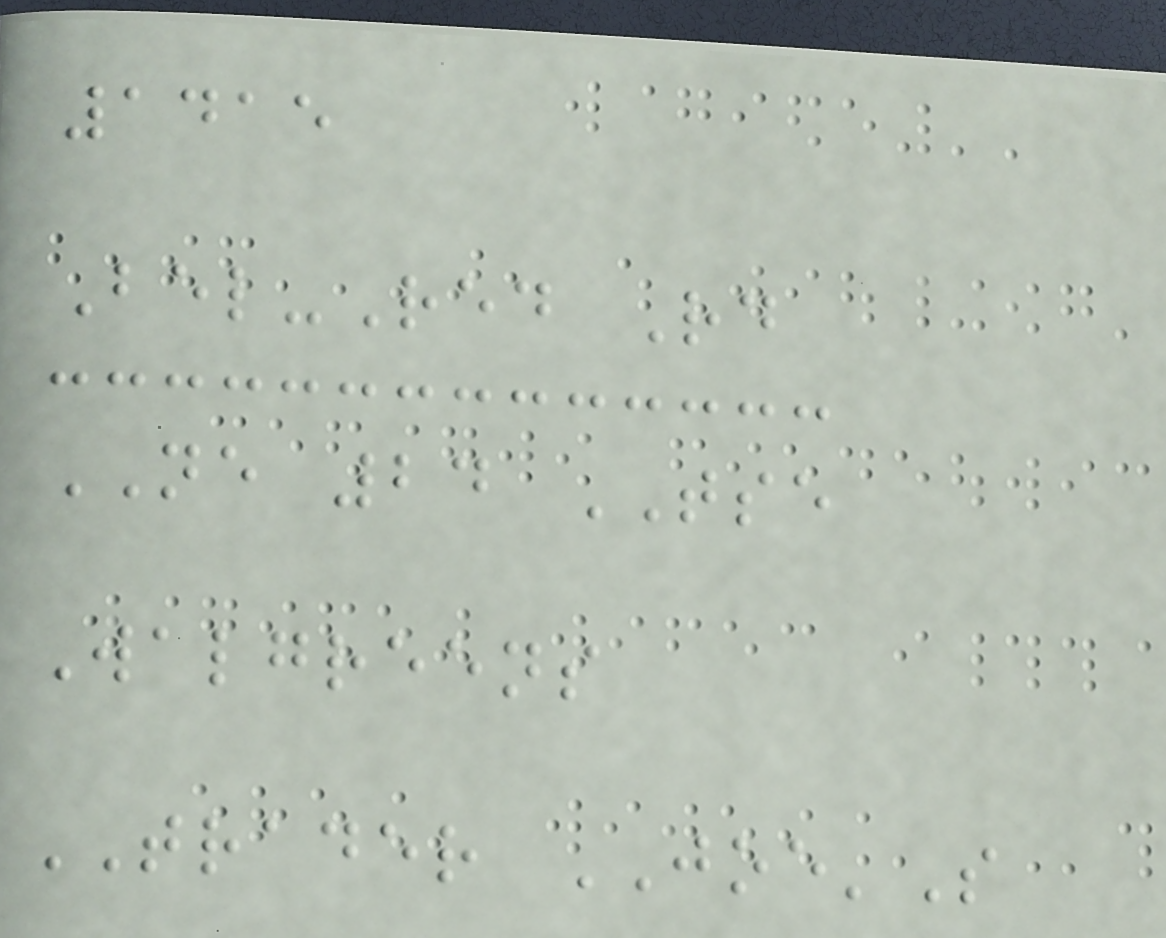1415
Bel-Red Rd
NE 24 TSE
Walgreens
TRADER JOE'S
